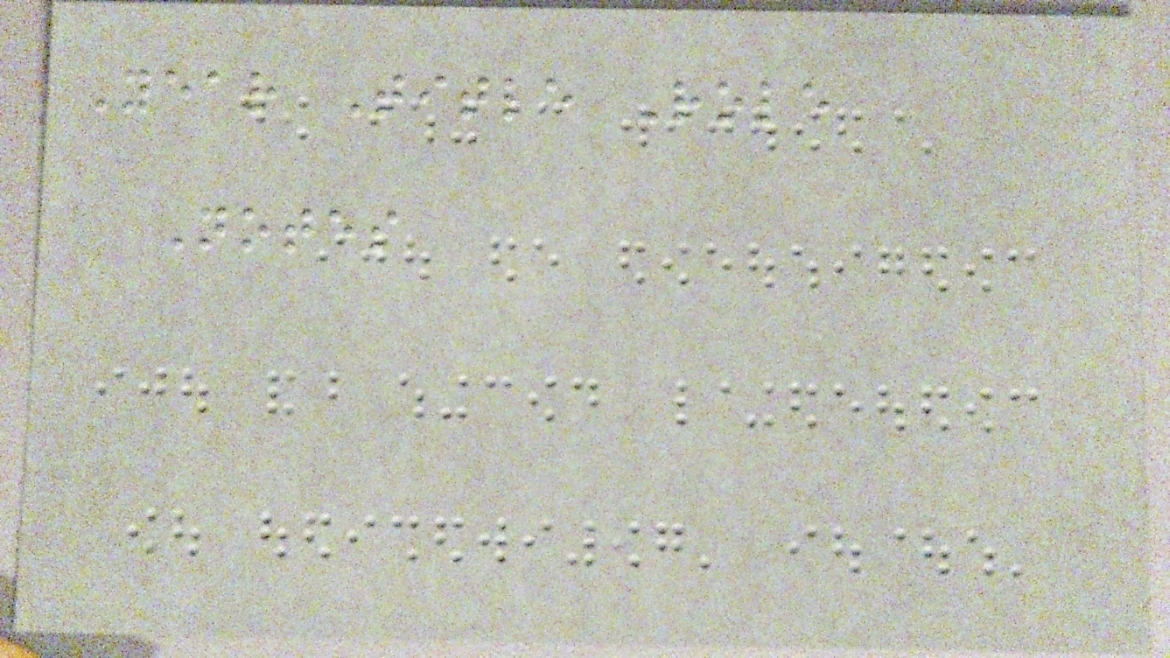Year Title Role
Notes
